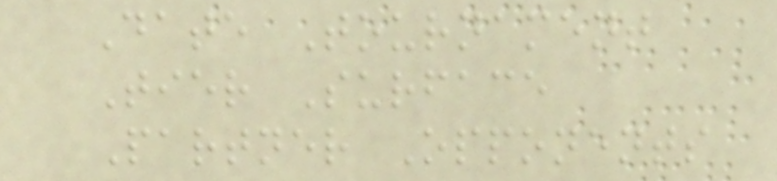Date Tournament
Tier Surface
Partner Opponents
